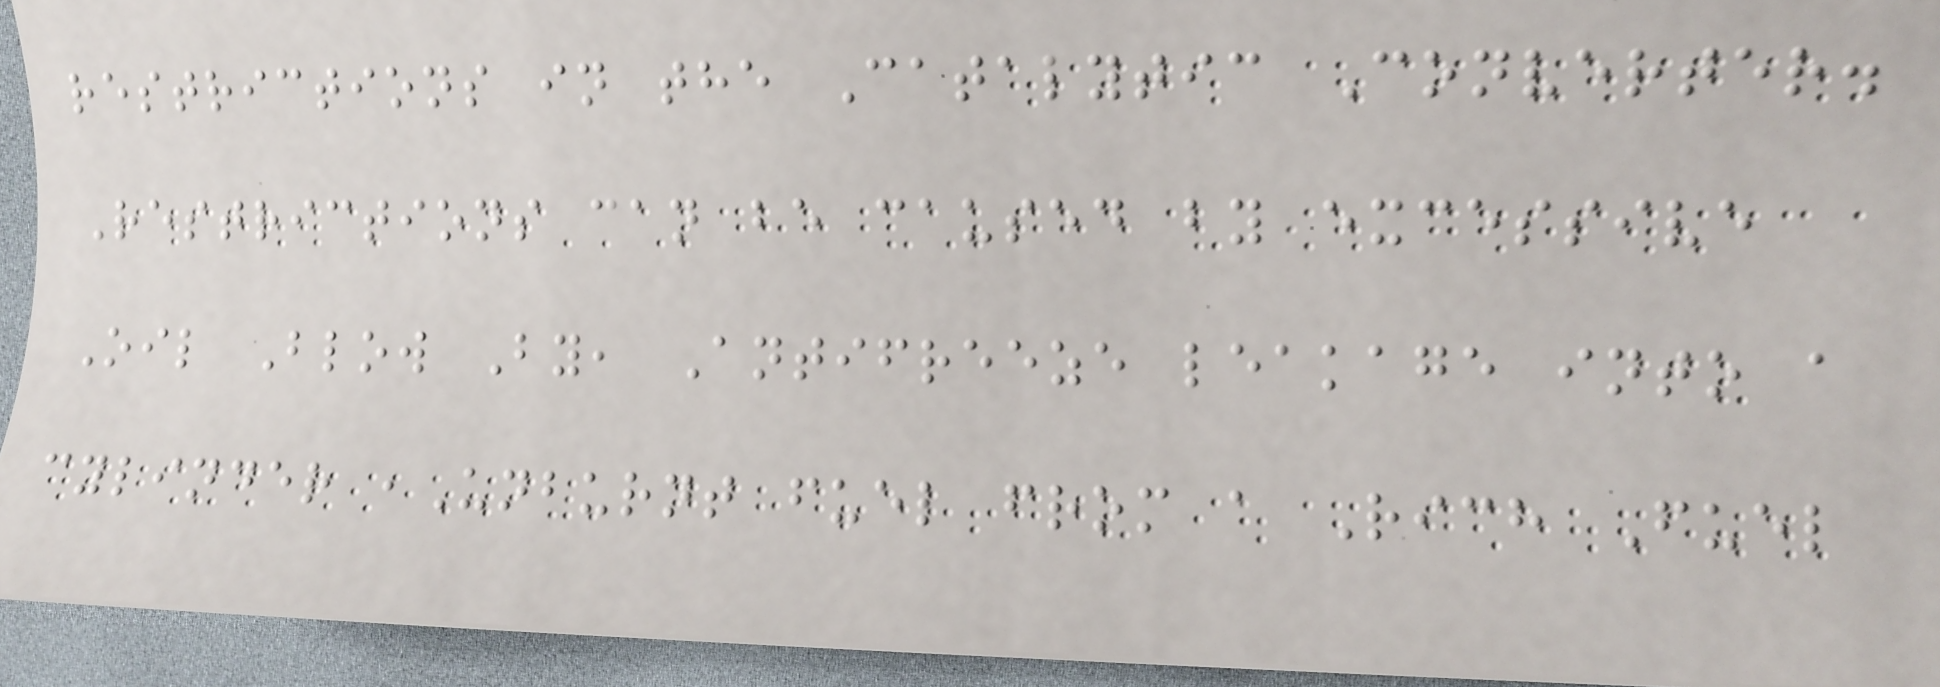restrictions in the Catalytic Converter.
Restrictions can be caused by excessive
Oil Blow By, Antifreeze leakage into a
cylinder ,Unburnt fuel from a Rich Fuel
